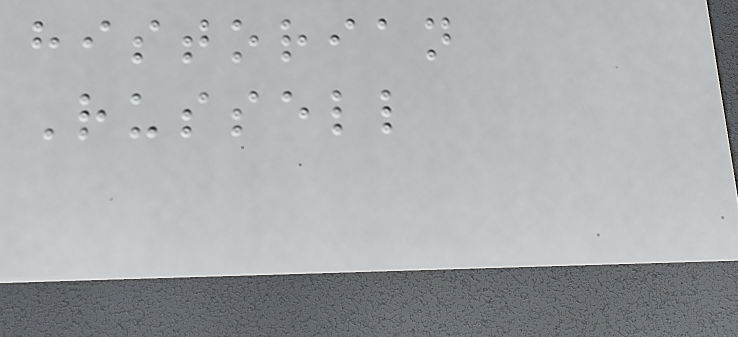historian
Russell
